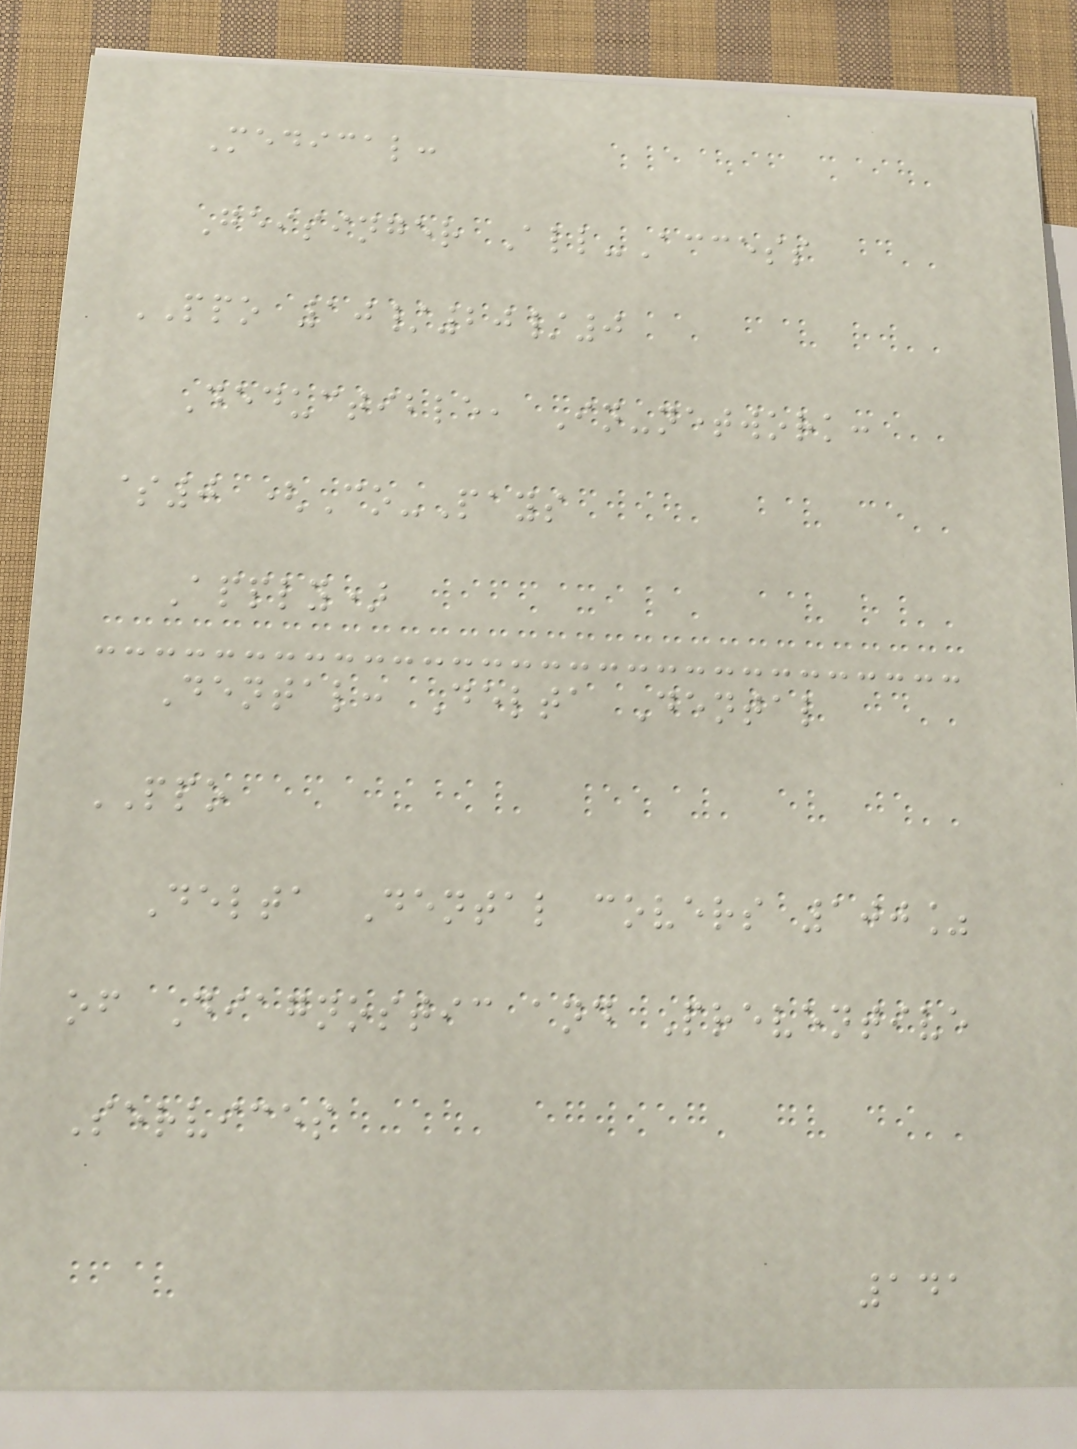Medical:
Geisinger All-Access
PPO 10/20/0
Deductible, In-network:
$0 (Co-Pays
Apply)
Dental: Delta Dental
PPO
Delta Dental covers 100%
of Diagnostic and Preventive
Services
141
